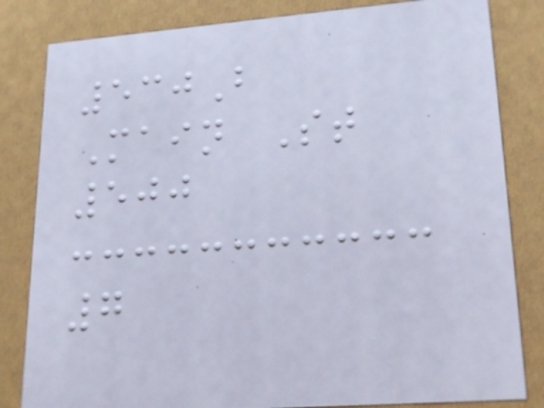530B
Main St
500
7
